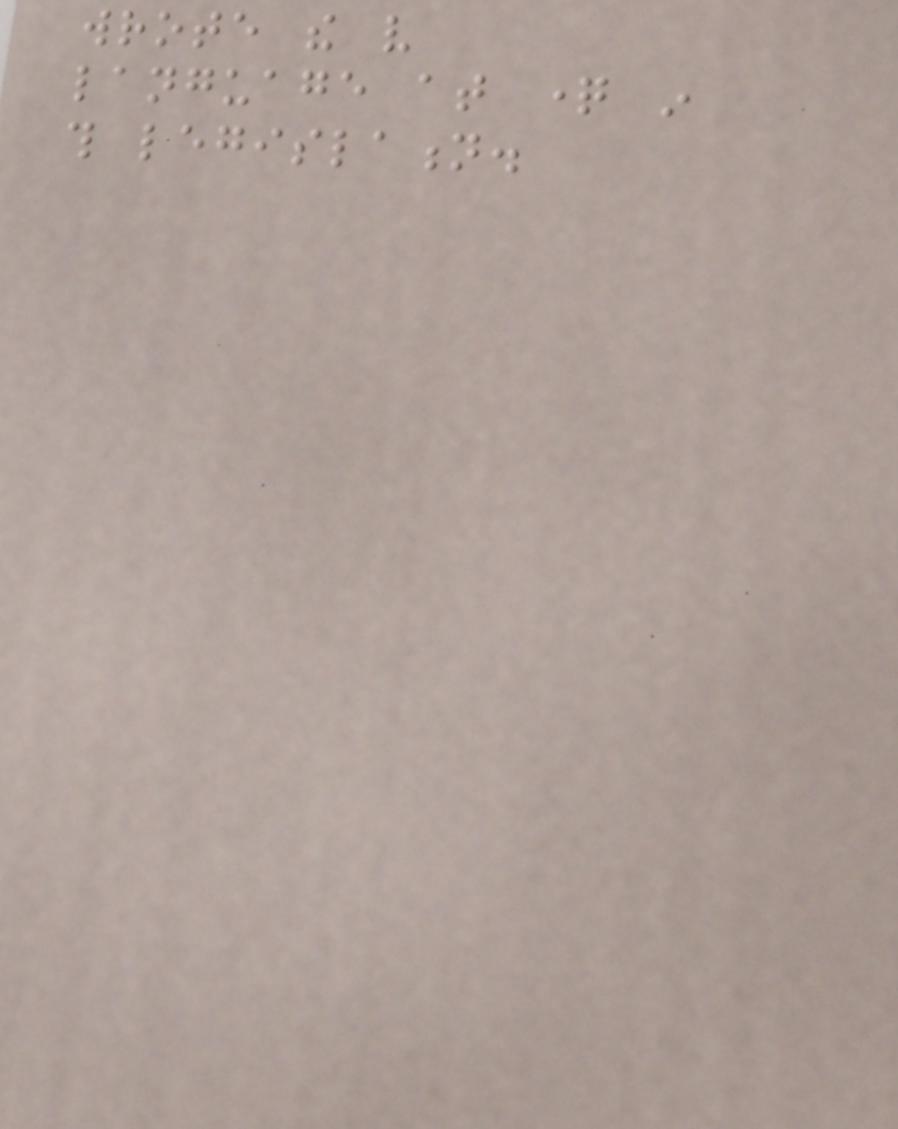wrote the very
language at question in
this legislation.
